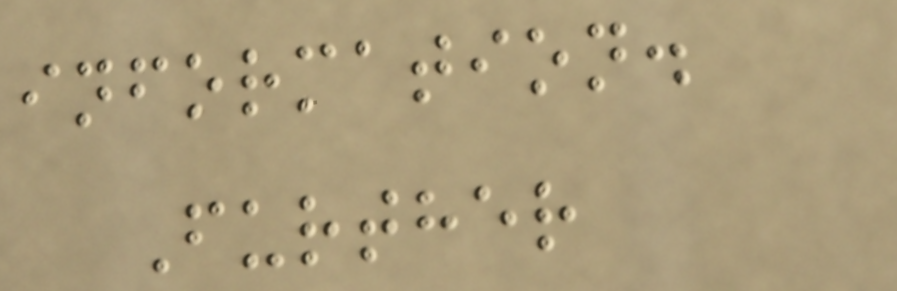information.
Further
